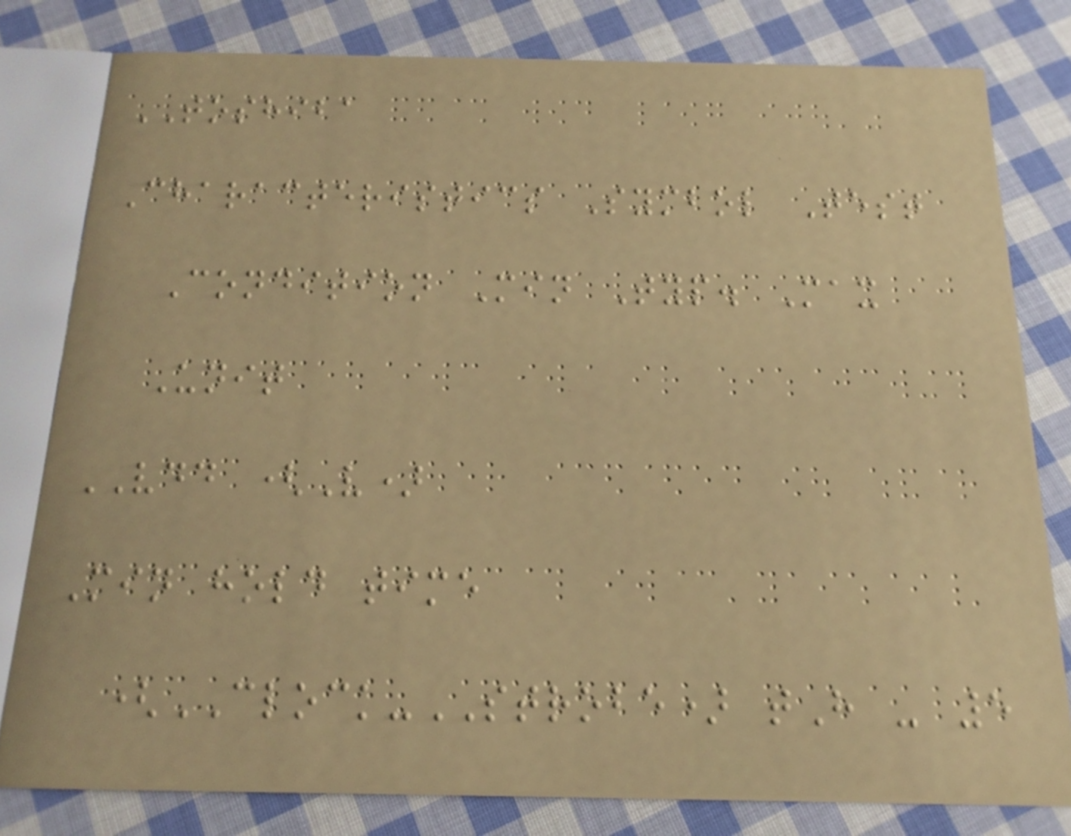TOSHIBA
Characteristics Symbol Test
Condition Min Typ. Max
Unit
VDD (V)
Min hold time
(CLOCK-STROBE) tH - 5
